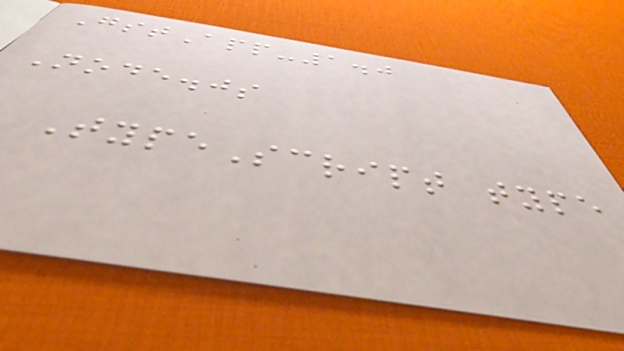GstApp-1.0
Node.js
TypeScript type
